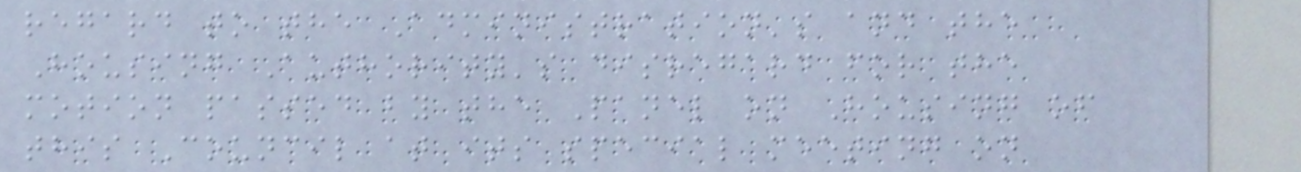regard to the Administration's and the
Housing Authority's disregard for the
motion passed by the Panel on Housing of
this Council at its special meeting on
